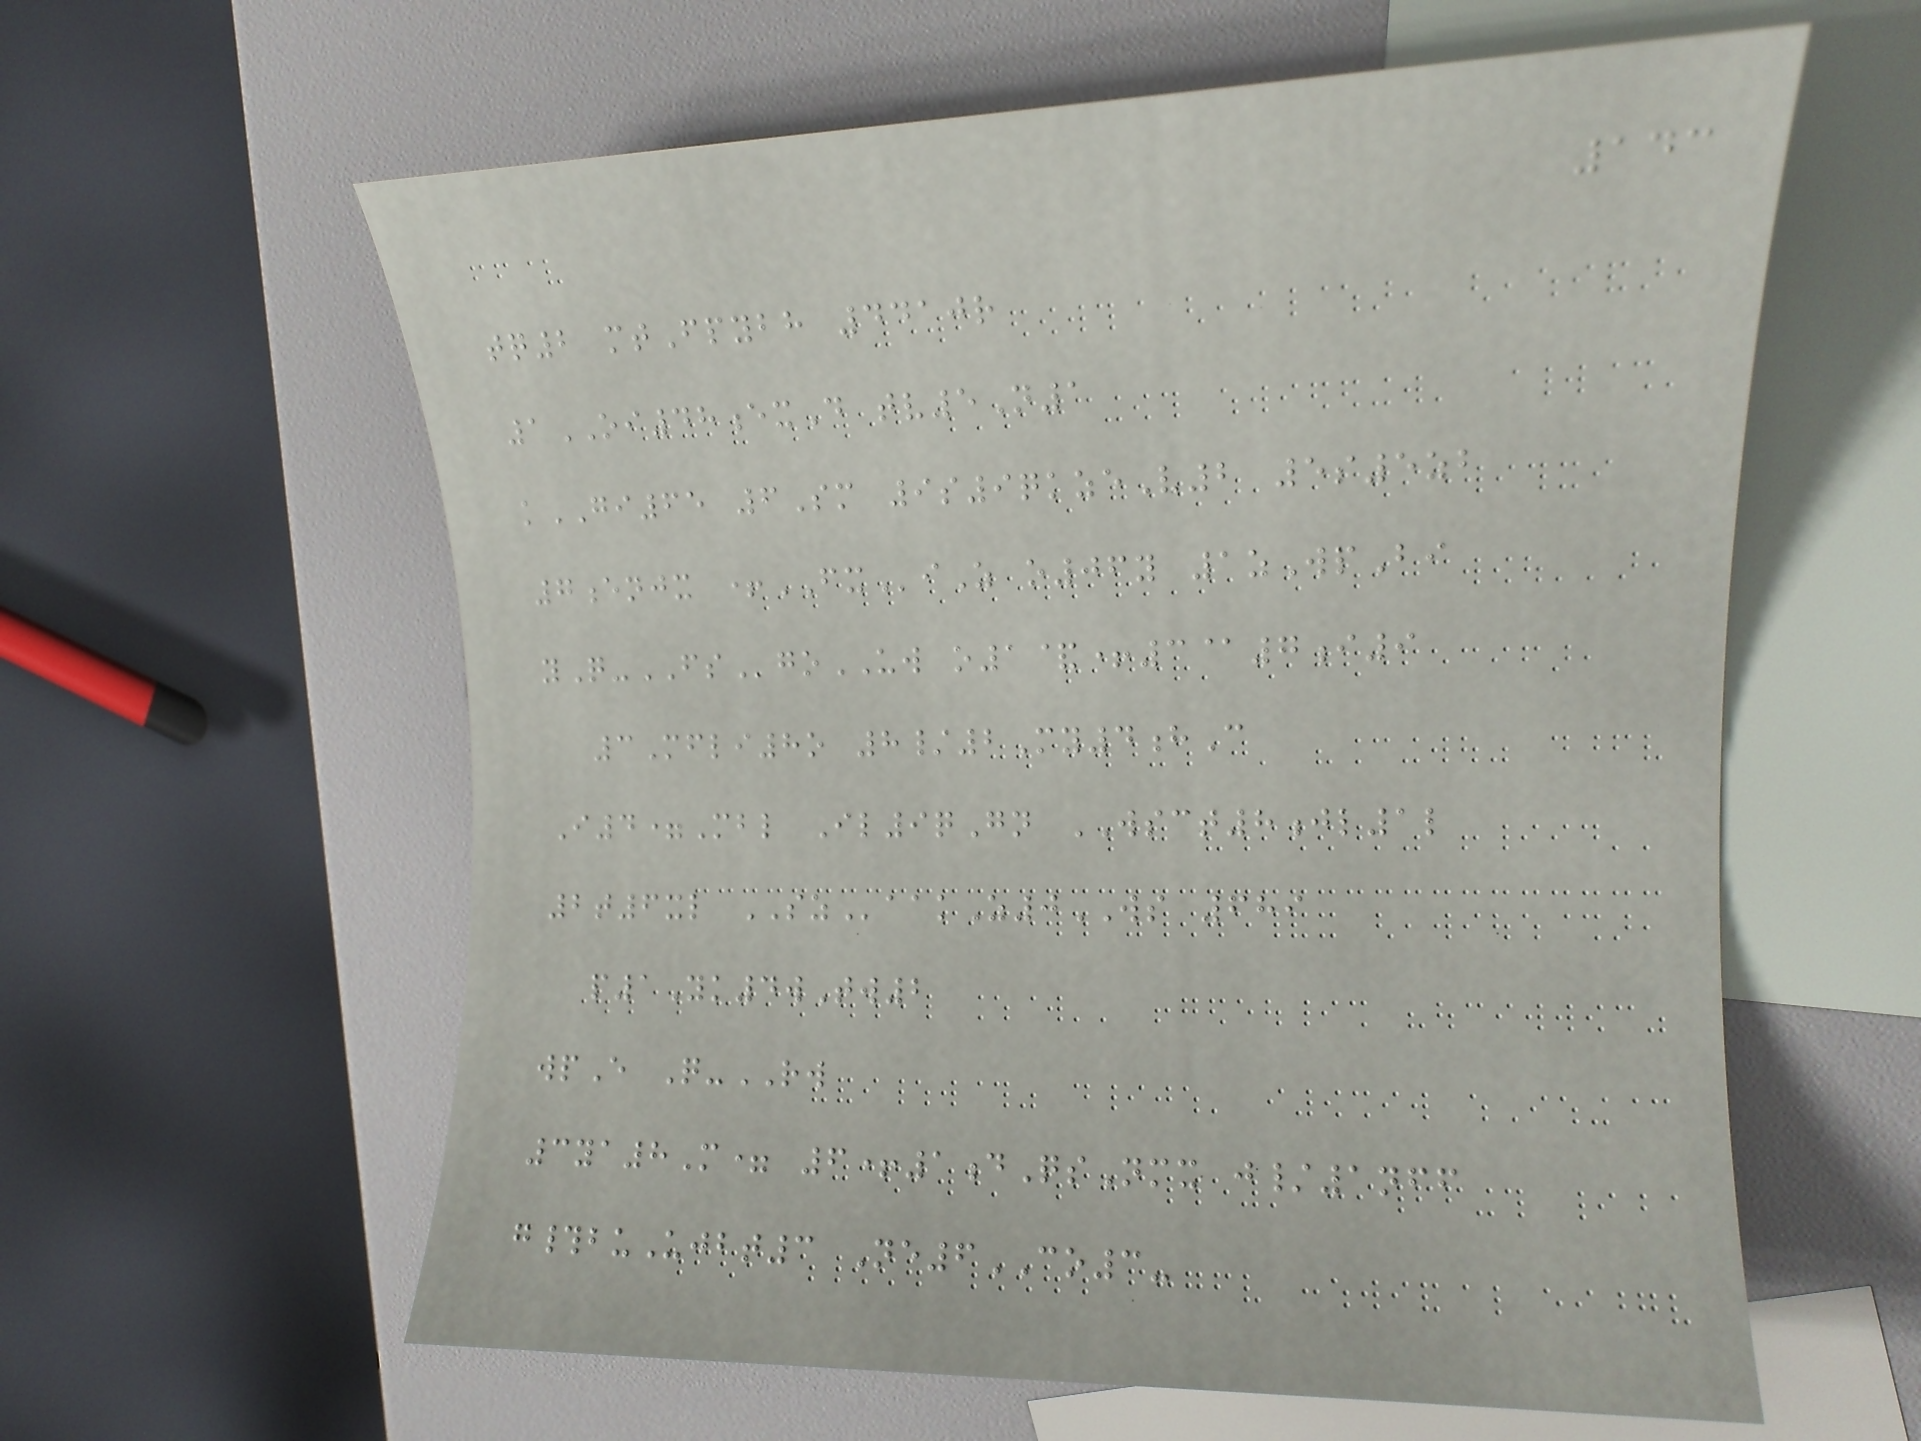143
tq2 mtFpybh 4410r
1OI48exD tv5N1
kGI65 6Sm 9s9qkzeV2 5s5zb
7enjx +FXiZ o06y 1zWpBi
yQ-FSgoUW o1&+3@7i9
3Mfli8o 8/2My4hC
I4=Mbl Il9qGn WSCT8jl1l
2t6xl SZaakZ0WS 689
p1Yk4wTw2
wpE Q-RW
3ya8M= 6+1dQsNmx j/1nff
g#buUjbt3 Ne6CO3-
